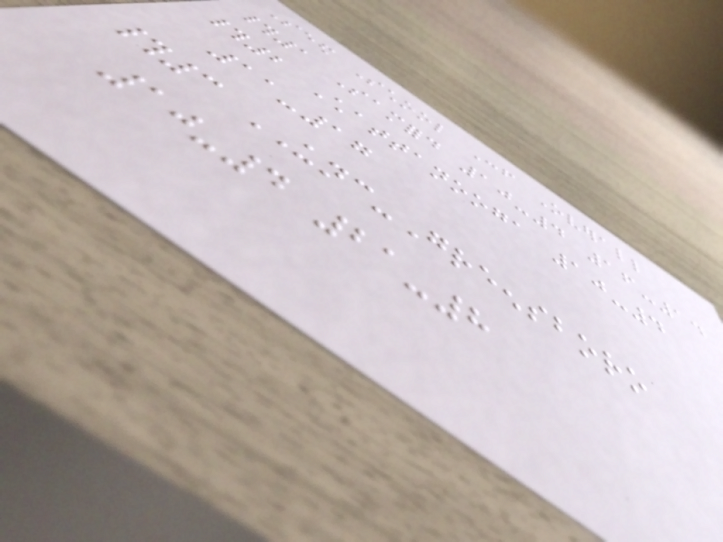Seed School Conf Overall
#1 Samford 10-4 16-14
#2 Chattanooga 10-4
11-17
#3 UNC-Greensboro
10-4 21-8
